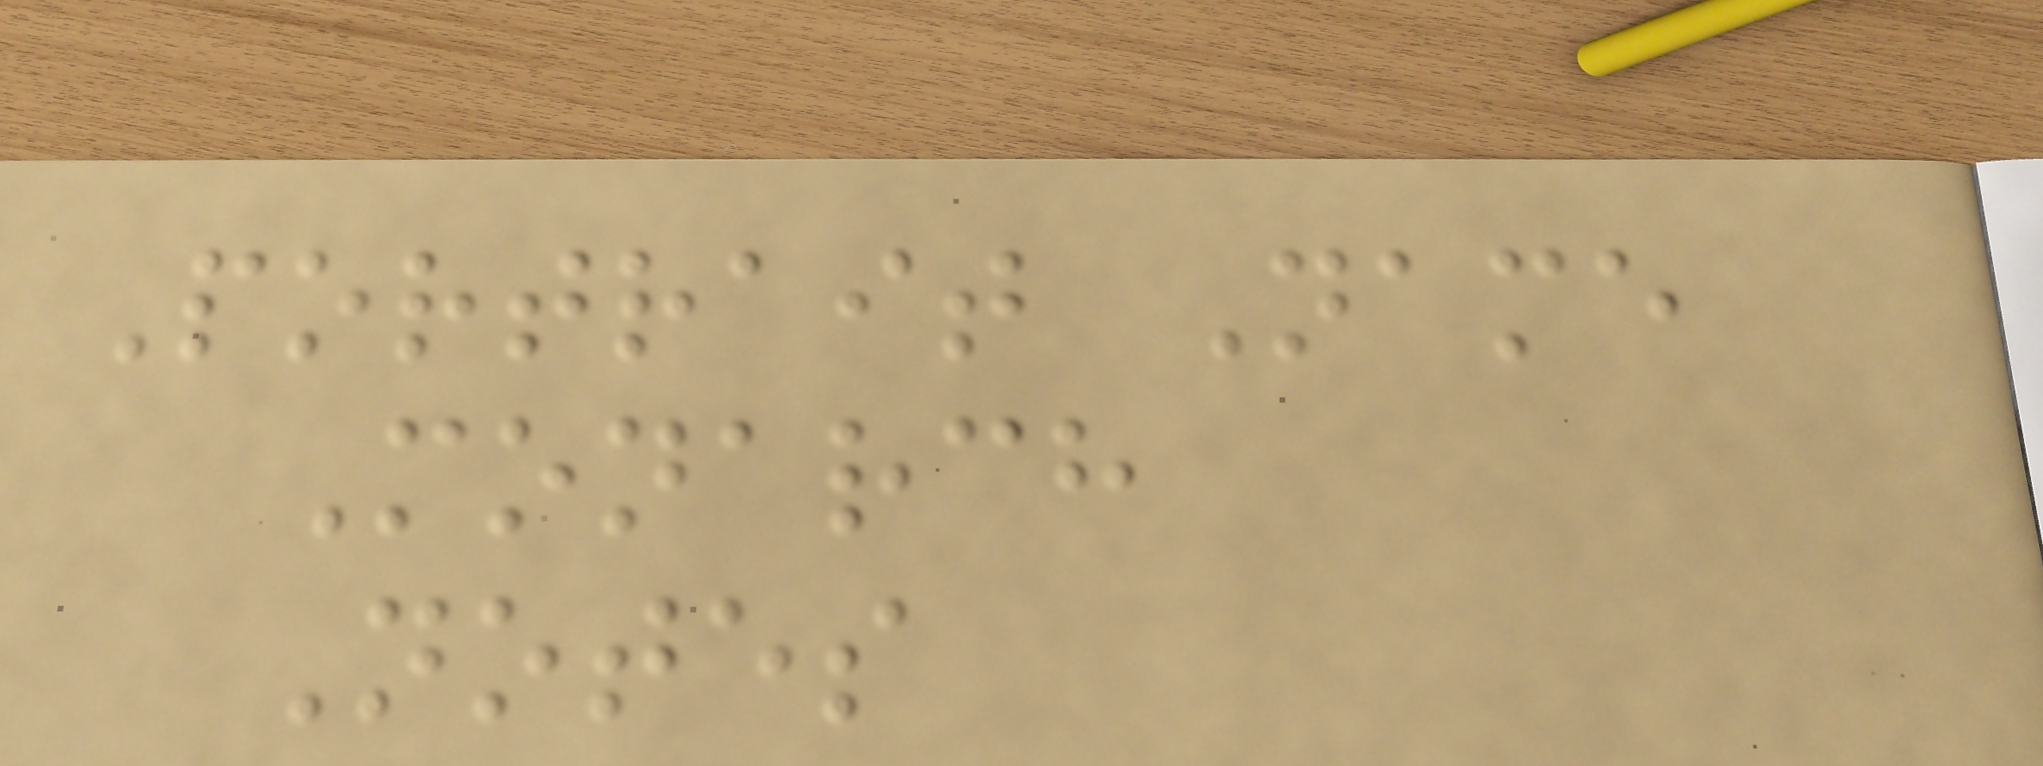Portrait Name
Monarch
Notes
